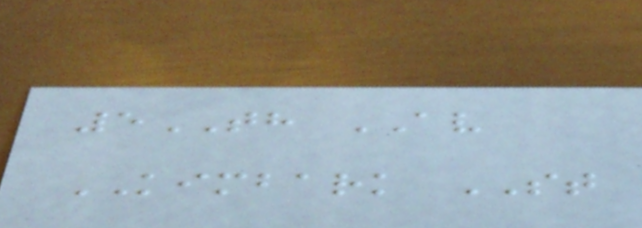5TH AV
KIMBARK ST
